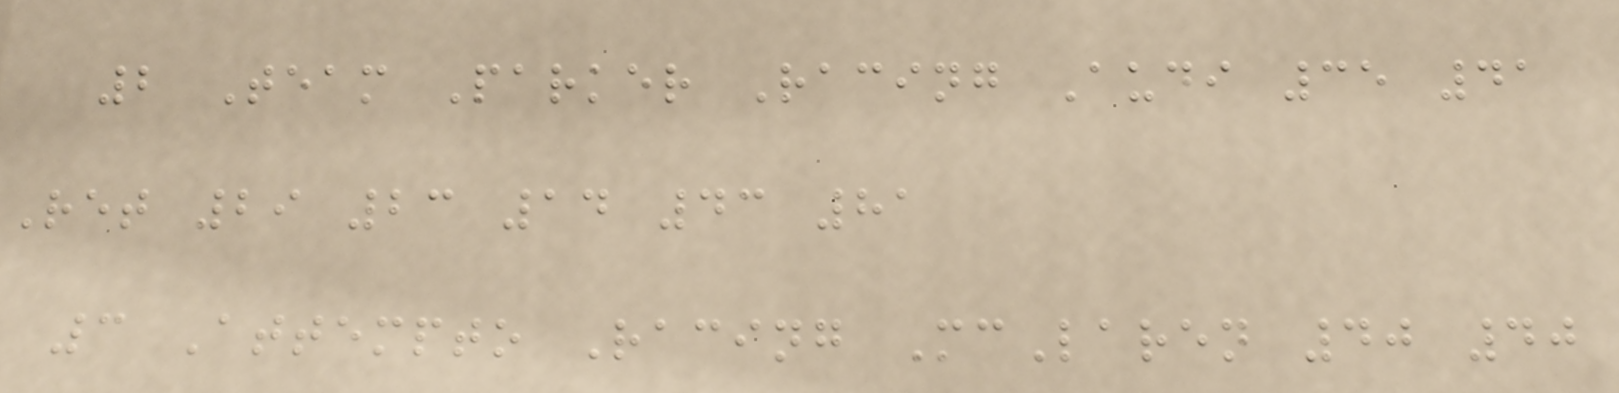2 Team Parker Racing Audi 35 41
Ret 29 23 14 43 81
3 Attempto Racing McLaren 40 40
